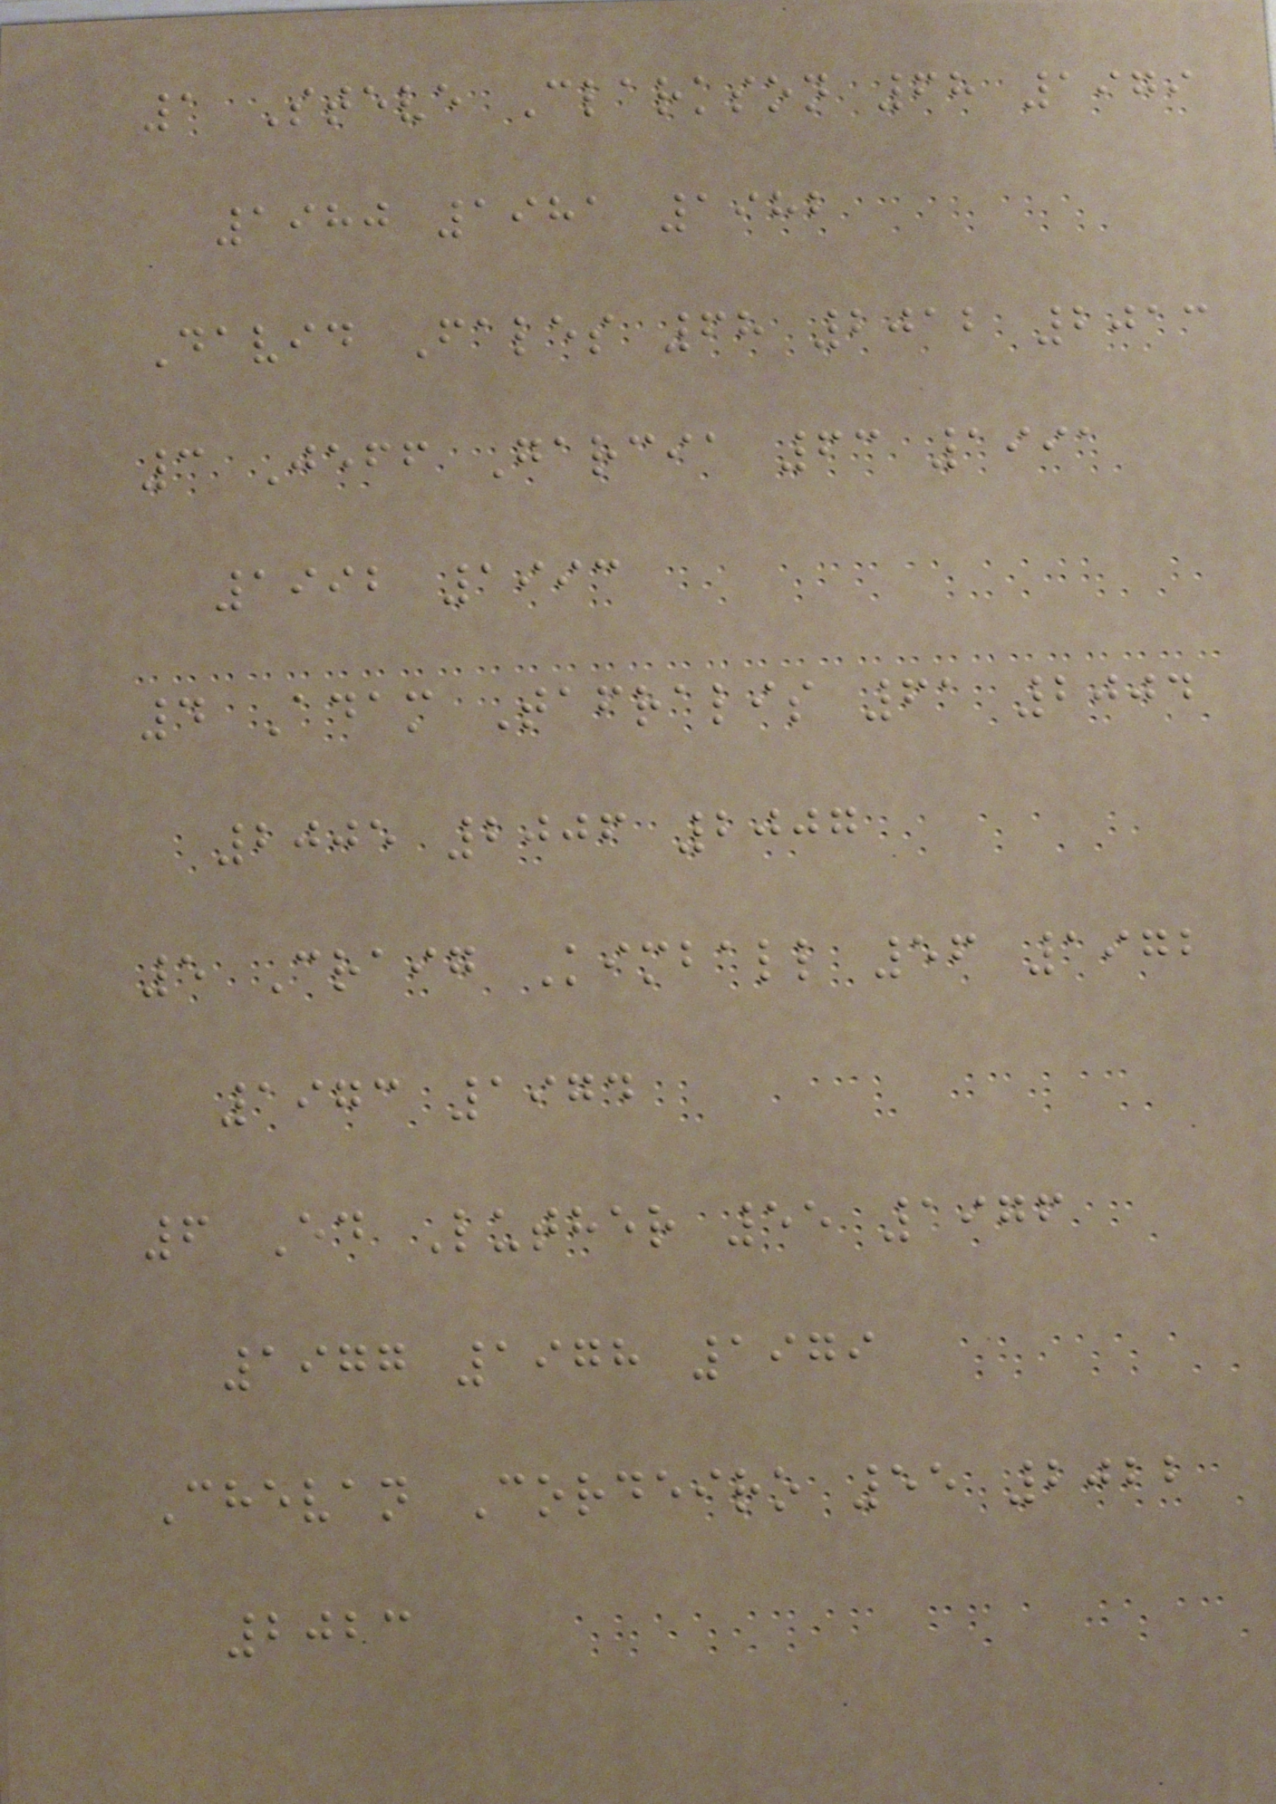1 Steve Clarkson 68 1979
1980 1981 1982
David Fales 68 2012 2013
3 Jeff Garcia 63 1991
1992 1993
4 Adam Tafralis 61 2004
2005 2006 2007
5 Craig Kimball 56 1972
1973 1974
6 Ed Luther 55 1976
1977 1978 1979
Chevan Cordeiro 55 2022
2023
